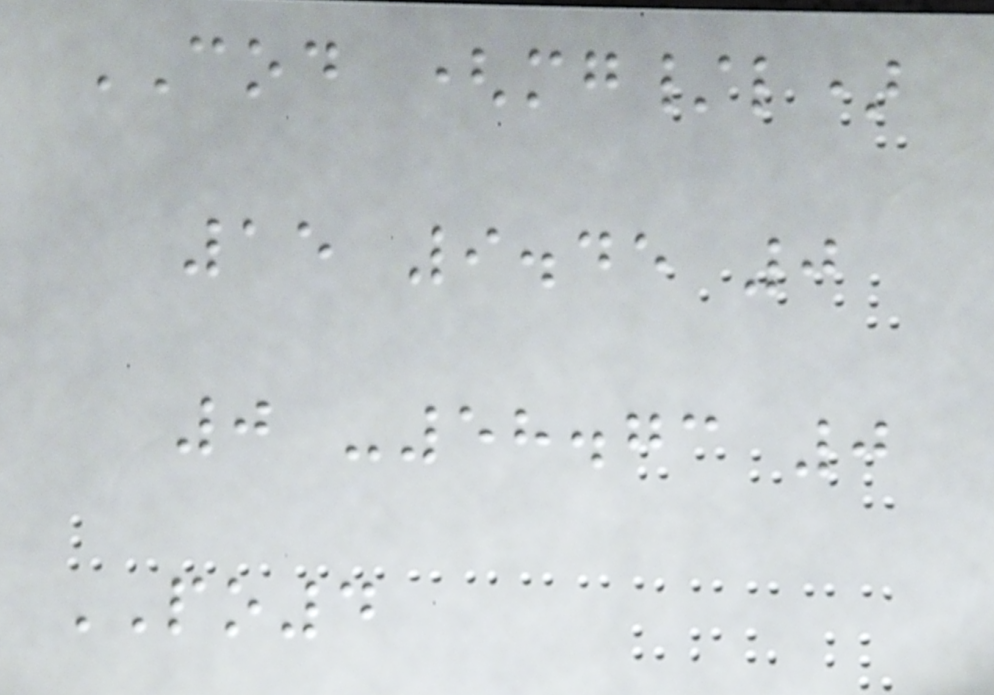COD (mg/l)
15 9.45 0
0 -58.73 0
PO4
